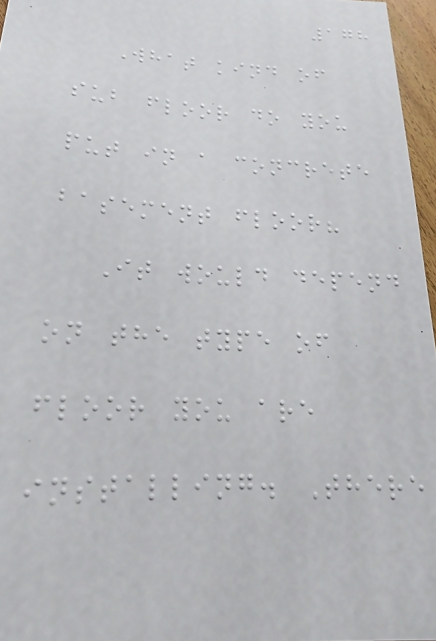178
What kind of
sub floor do you
put in a concrete
basement floor?
It would depend
on the type of
floor you are
installing. There
